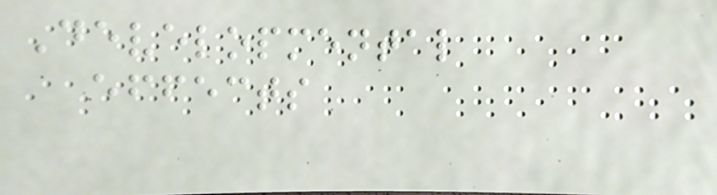Developmental
effects
